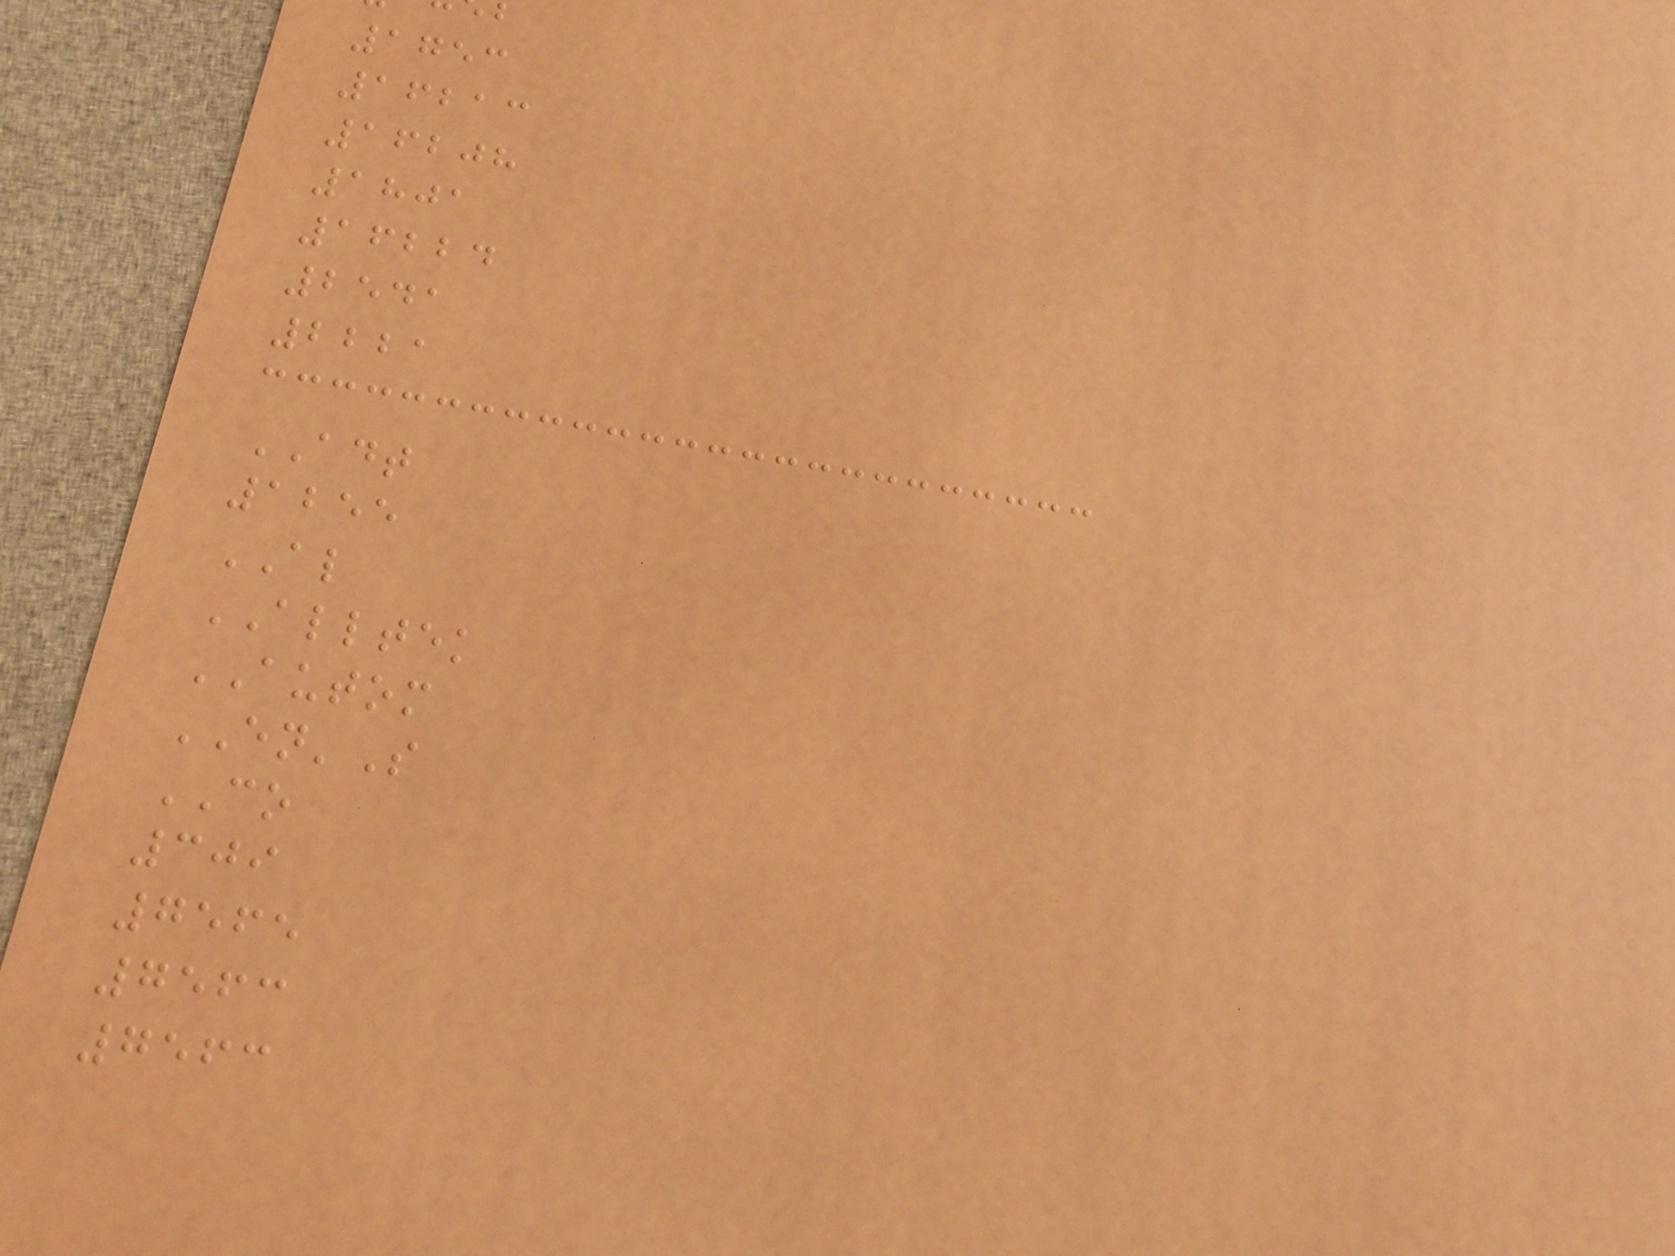1753
16213
16208
1801
16224
2541
2221
ADT
1255
AL
ALLTEK
AUTOM
EN'S
CO
309
7565
7563
7563
